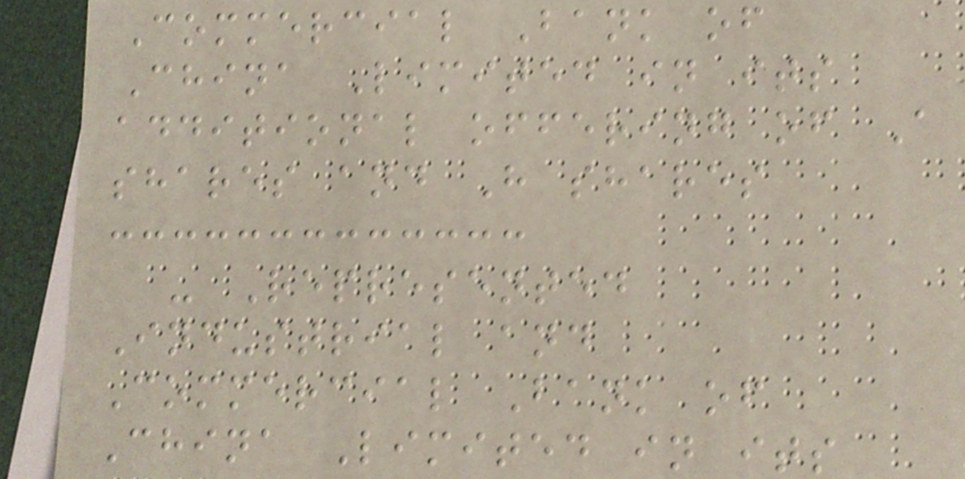Commercial Bank of
China Limited in its
additional offering of A
shares and H shares
- Represented
Industrial and
Commercial Bank of
China Limited in its
